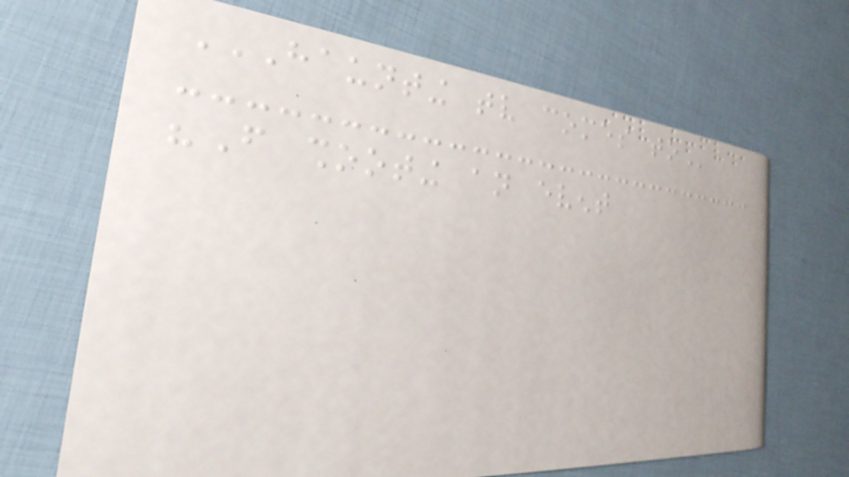HAUNTING TV COMES TO
"From shooting an event
